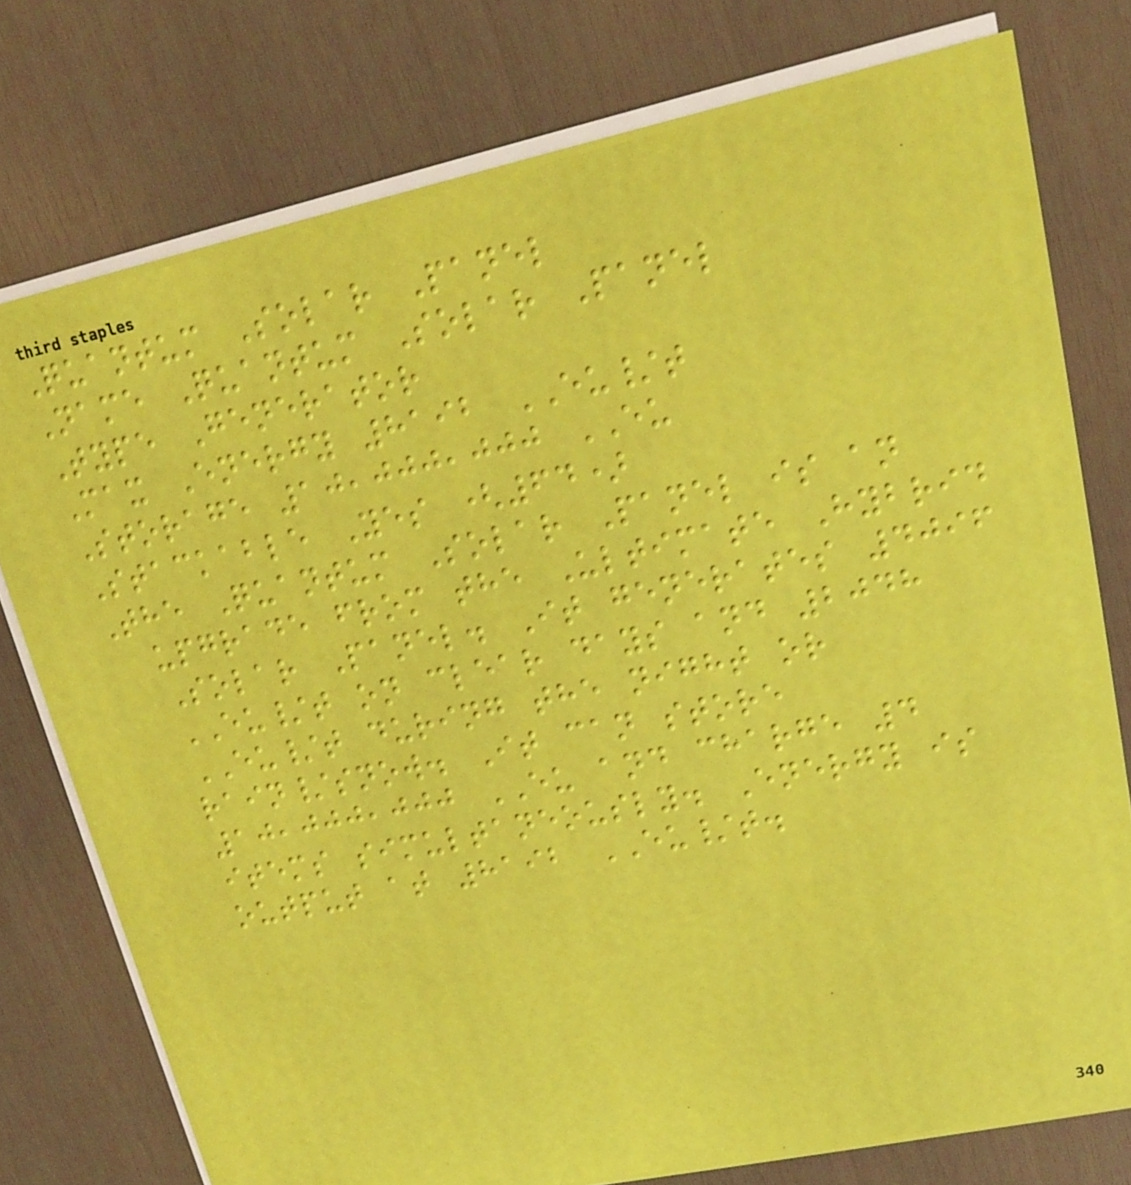Quantum Solar Panel
Name Quantum Solar Panel
Type Generator
Max Energy 8192 EU/t
Storage 10,000,000 EU
Stackable Yes (64)
The Quantum Solar Panel is an
upgrade from the Ultimate Hybrid
Solar Panel. It generates 4096
EU/t on clear days and 2048
EU/t during the night or
rain/snow. It can store
10,000,000 EU and charge 4
items simultaneously. Energy is
output at 8192 EU/t.
